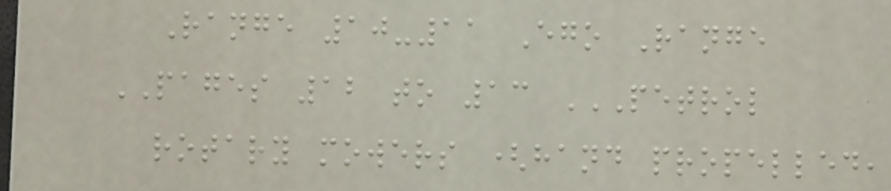Range 10-11 Ego Range
PAGES 12 to 13 PETROL
ROTARY MOWERS (HAND PROPELLED,
